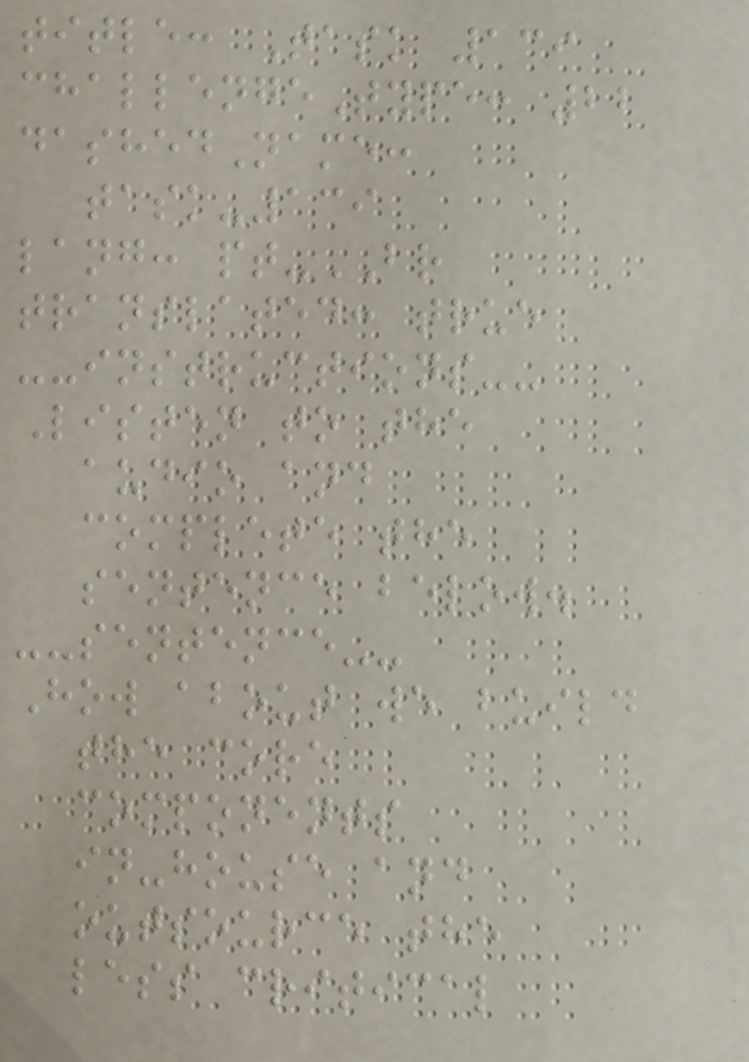title: Task 139
challengeType: 22
dashedName:
task-139
lang: pt-BR
translated: true
--instructions--
Listen to the
audio and
complete the
sentence below.
--sentence--
How about we build
the core
components
in-house and
outsource the
less critical
